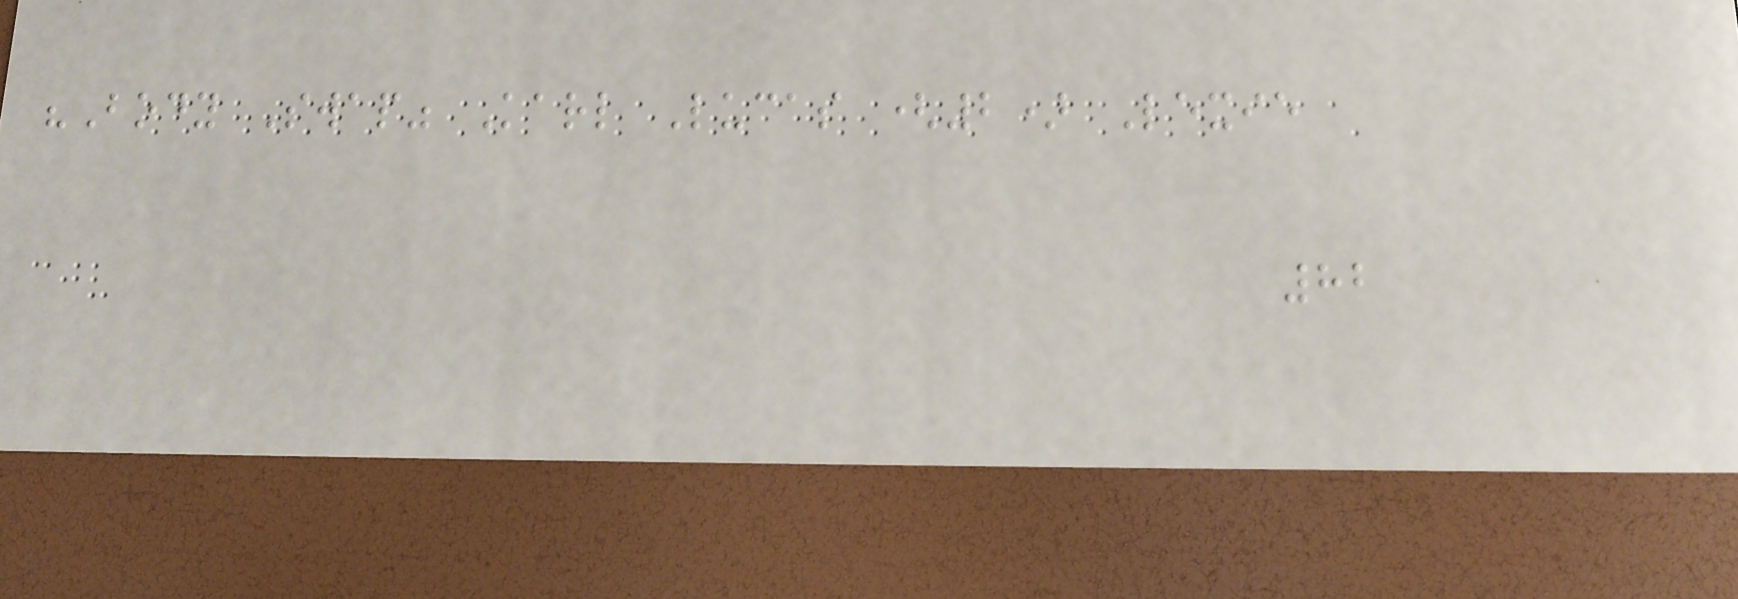"Body Swap" Karl Lucas (2) Lexie
82
